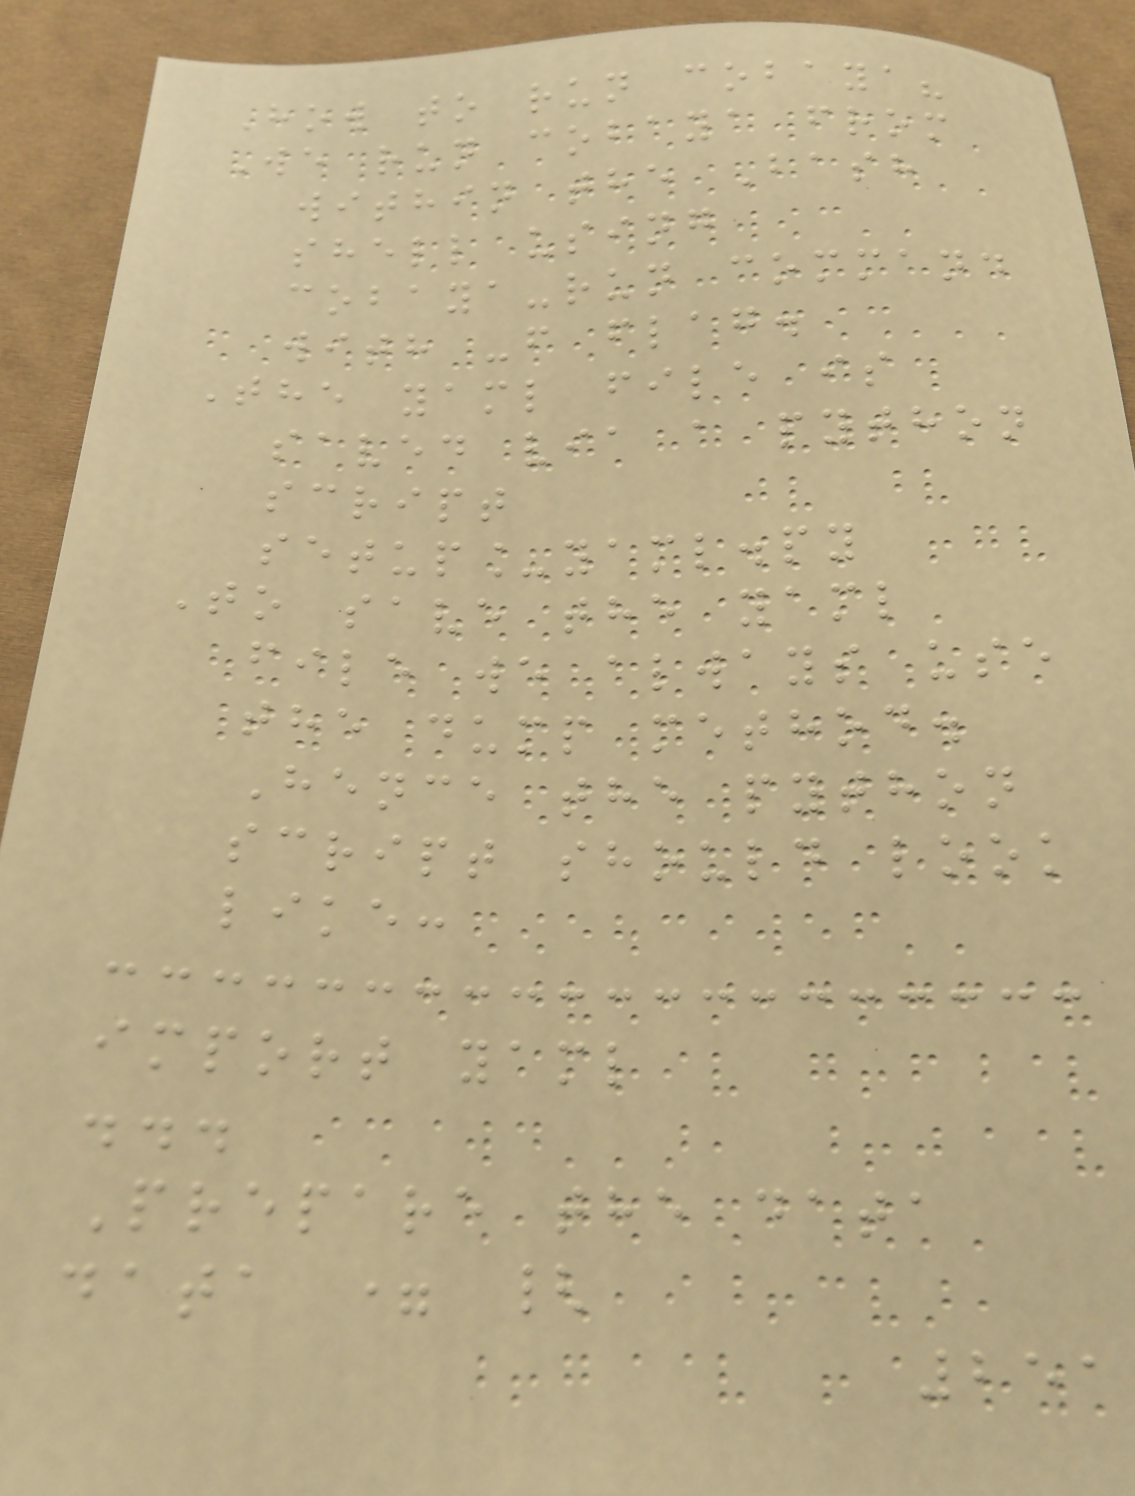How to run cobaya?
We run cobaya from
within the Bash
shell using
cobaya-run command
with -f flag.
The yaml file is
saved via a python
script
setup_yaml.py
To save the yaml
file we always use
the dump method.
Hence the python
script should look
like:
import yaml
...
Prepare the data
data = {
251
